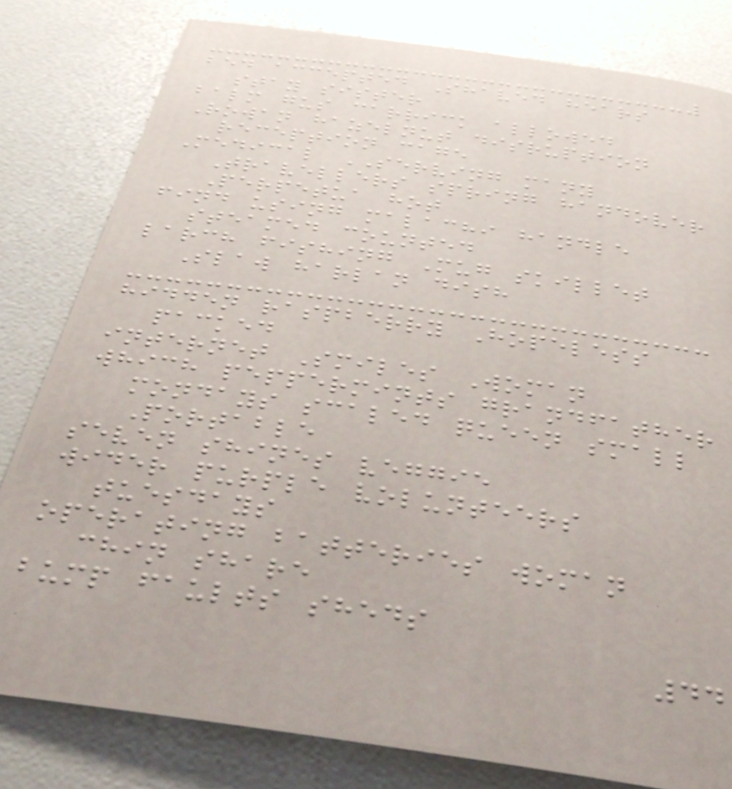bed accepted Shaved hears
stay sister
balm gus carrick allowed
Rowan hazelnut disruption
reception cage
Medical SERVING many
Travellers spring handover
Perpetua hot
find using malachi handle
steamed counted
larch fishing Mug skillet
Slaw harlan dish
hidden raspberry Hopeless
packed
internet Smiles Woman
which peppermints grandfather
mondays scaled queen small
Portable
seven shines veggie
wider purple volunteers
tuesdays
operating batteries woman
chin share
bump faults sheds
44
